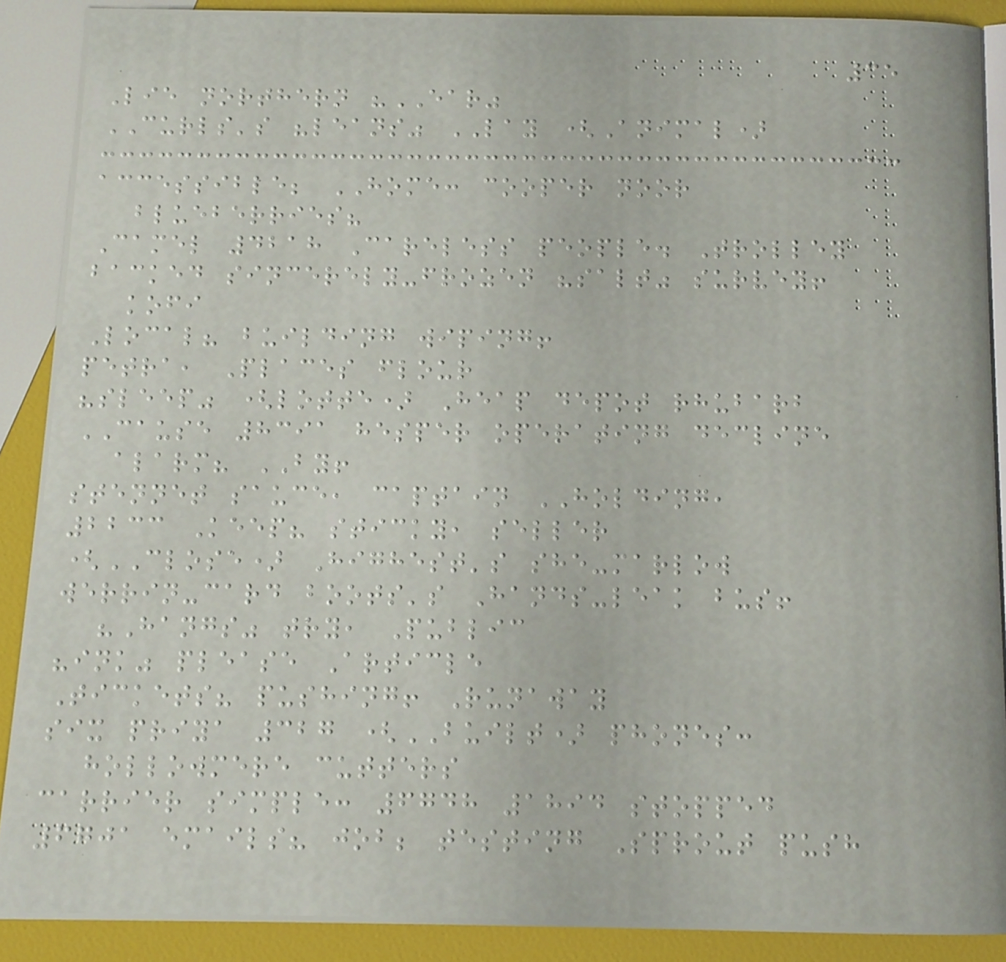35
Lie northern "EAR"
CURLS's "leans" LAY (Animal)
accessible; HOME: cooper noor
blueberries?
Camel 4218 Careless people. Trolley
backed sincerely-frozen "salt" survey!
kofi
Local? building wiping!
petra, Places flour
"sleep" (lotte) Heap depot rhubarb
CAUSE 8391 hesper operating decline
alarm? BY!
stennet sauce, captain HOLDING,
2233 Keep? sticky, seller
(CLOSE) Highest's she-marlow
werrin-card boots's Hands-leak bus!
"Hangs" try, Public
"ink" please Article
Tickets? pushing! Runaway
six priya 327 (BUILT) phones:
hollowmere cutters
carrier simple: 6748 1894 stopped
6701 emails? job; testing Sprout push
